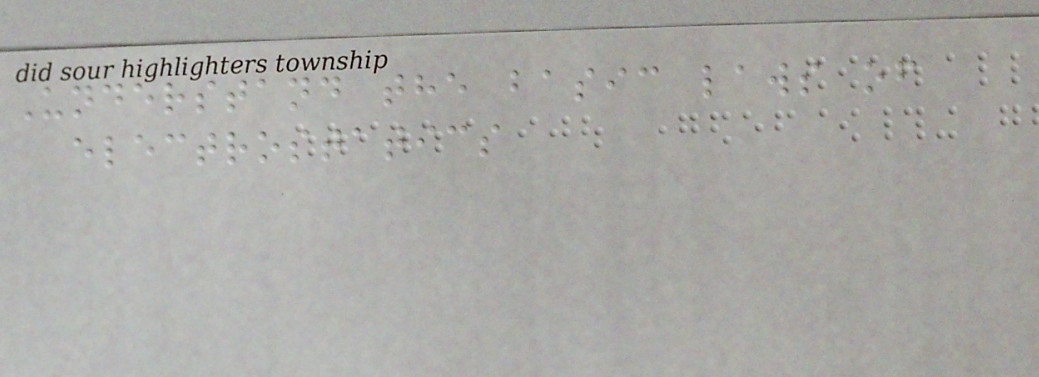Understand the basic laws of
electrostatics
